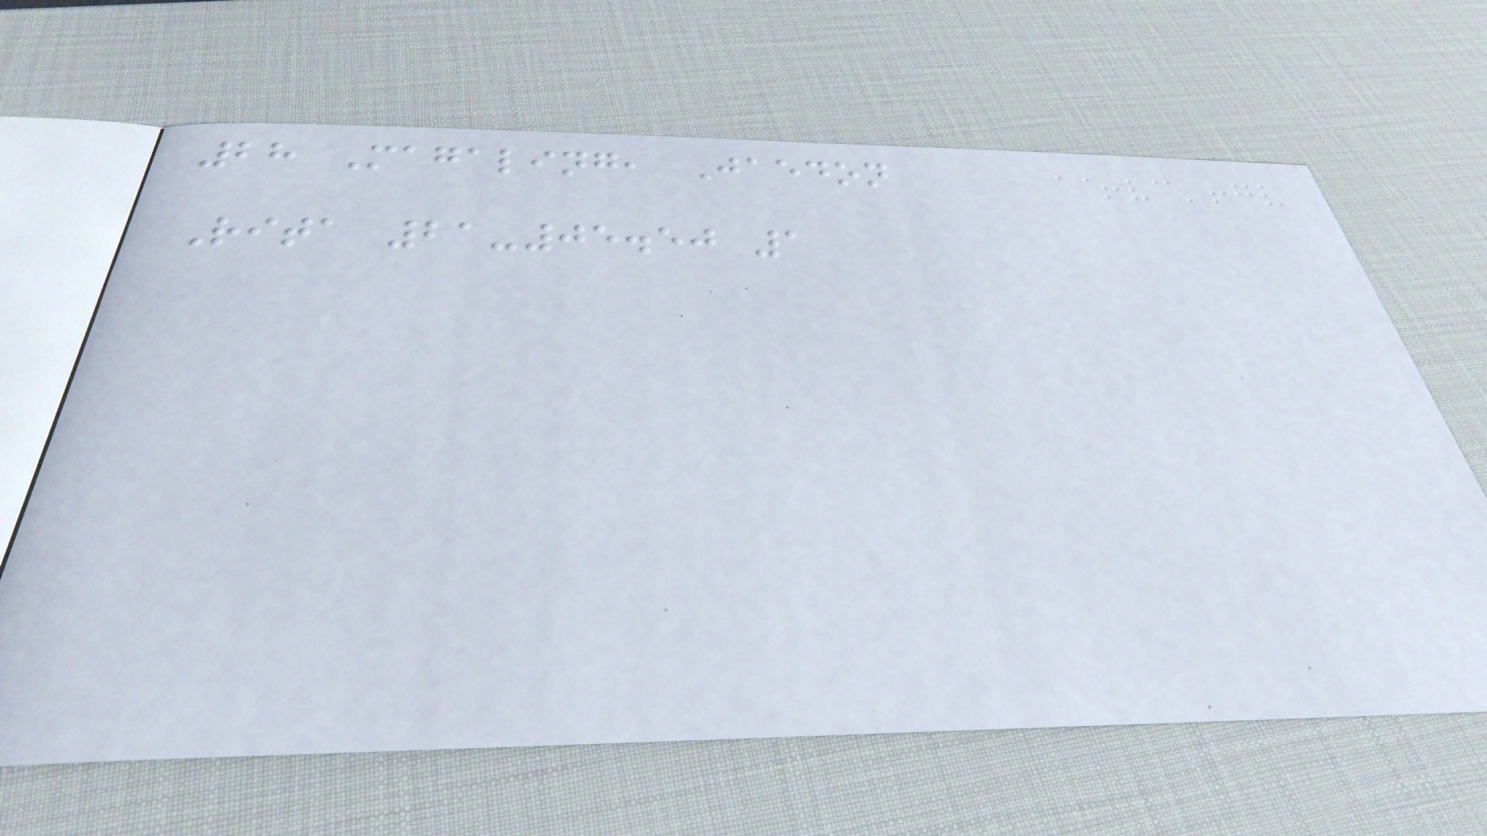28 Magaling, Jaedon
Rita 21-05.50 1
